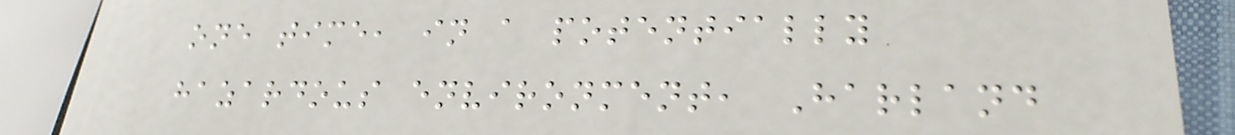one time, in a potentially
hazardous environment, Harland
